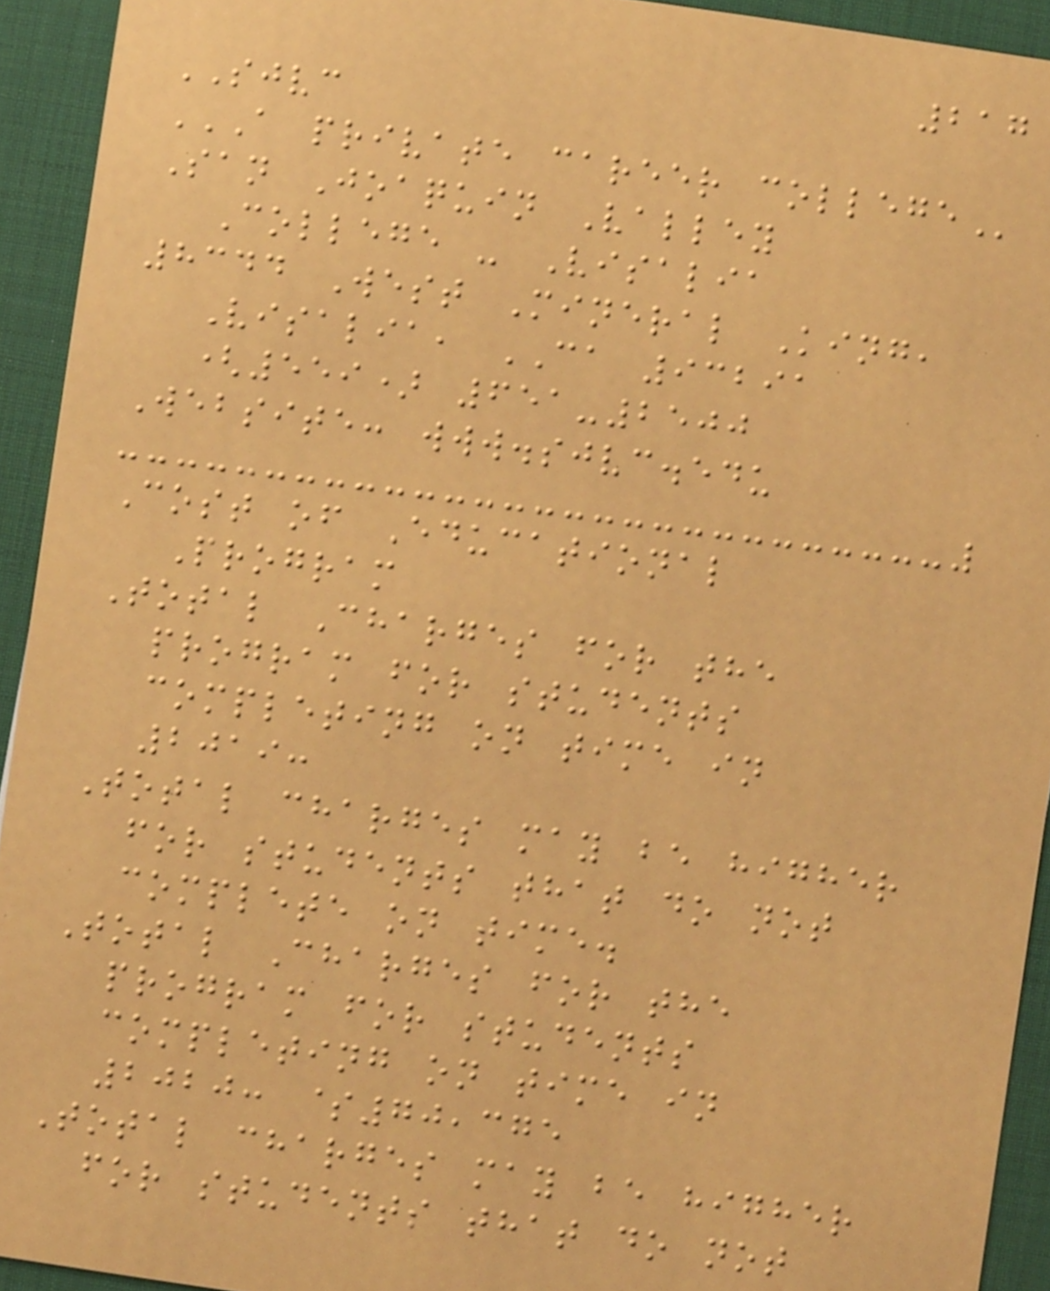217
SJVC
A PRIVATE CAREER COLLEGE
San Joaquin Valley
College - Visalia
8344 West Mineral King,
Visalia, CA 93291
(559) 651-2500
Website: www.sjvc.edu
Cost of Educational
Program
Total Charges for the
program for students
completing on time in
2019:
Total charges may be higher
for students that do not
complete on time.
Total Charges for the
program for students
completing on time in
2020: $70,375
Total charges may be higher
for students that do not
